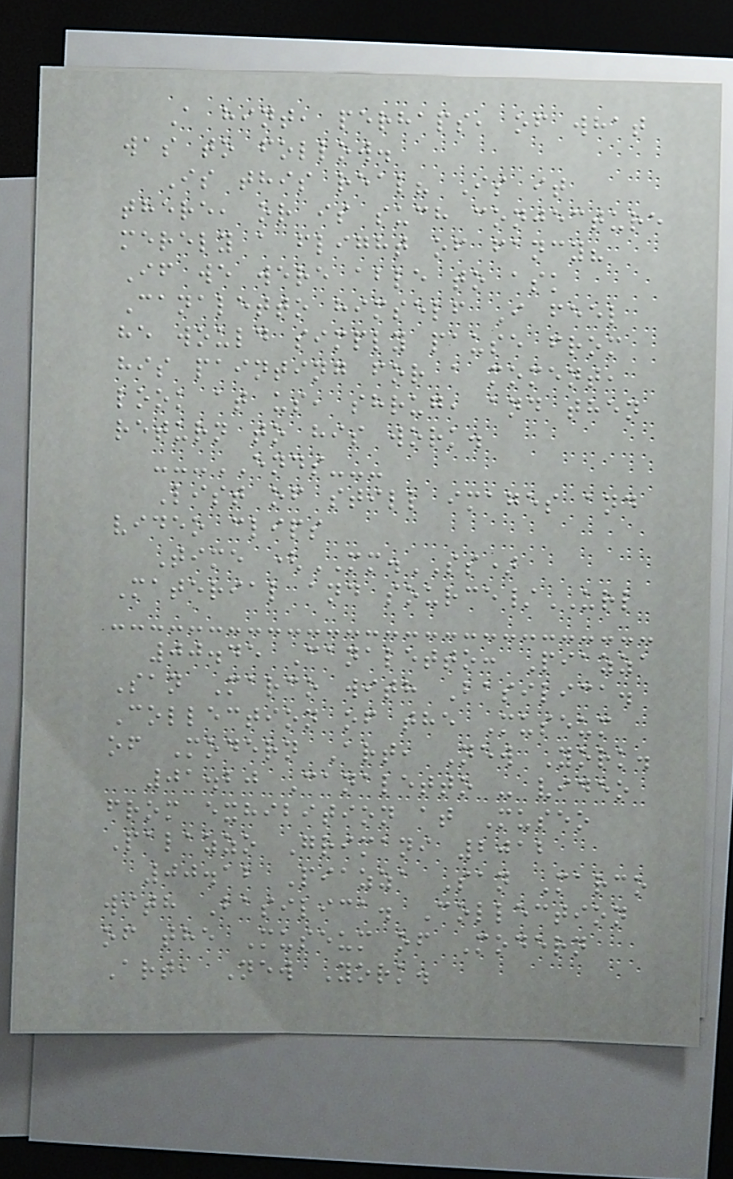A hint, perhaps, of what
was to follow.
Is this real? Is it
there, or is such conjecture
merely a flight of fancy?
If we were able to ask
Canaletto himself I feel
he would simply pause from
his painting for a moment,
look at us, shrug, and then
return to his work.
---ENDS---
List of still images and
video clips
Time (MM.SS)
Material and source/URL
00.45 Canaletto: Piazza
San Marco with Basilica.
Collection of the Museum
of Modern Art, New York.
01.20 Canaletto - video
from exhibition at Museo
Palazzo Grimani 2012
00.12 Piazza San Marco
with Basilica. Collection
of the Museum of Modern
Art, New York.
